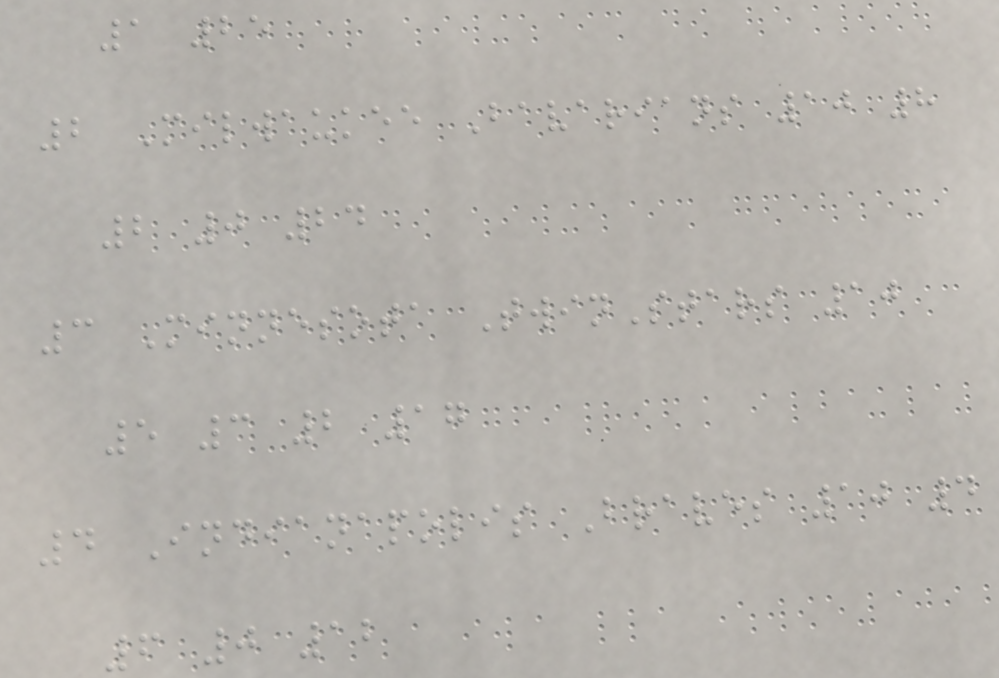1 25
2 Milwaukee Bavarians 10 8
2 0 24
3 Minnesota TwinStars 10
5 3 2 17
4 Indianapolis Braves 10 4
6 0 12
